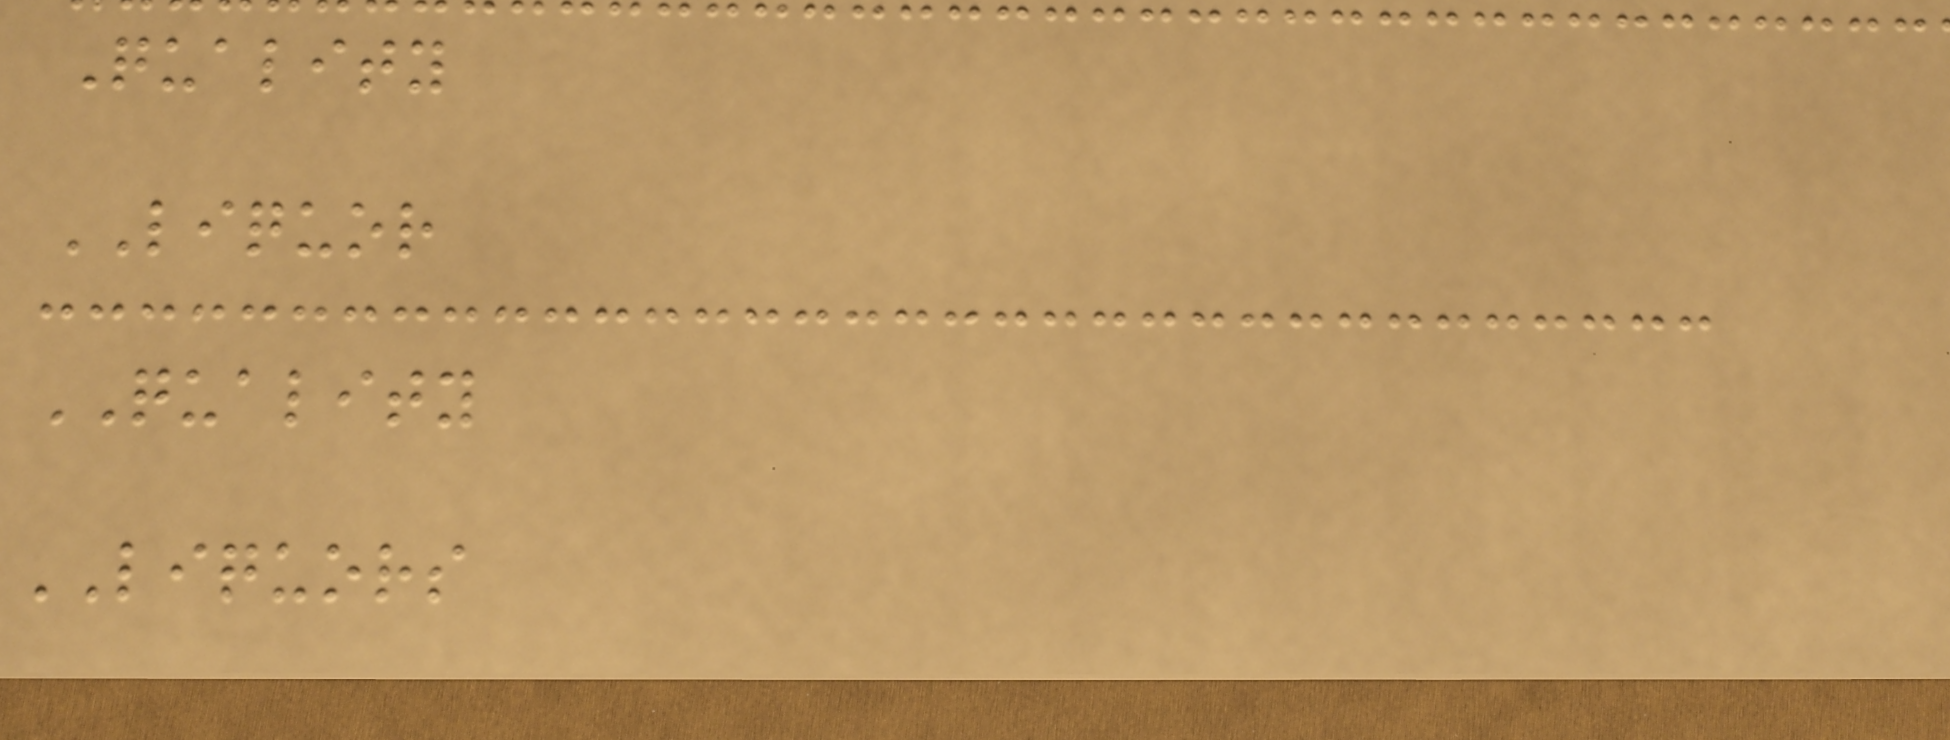Quality
LIQUOR
QUALITY
LIQUORS
